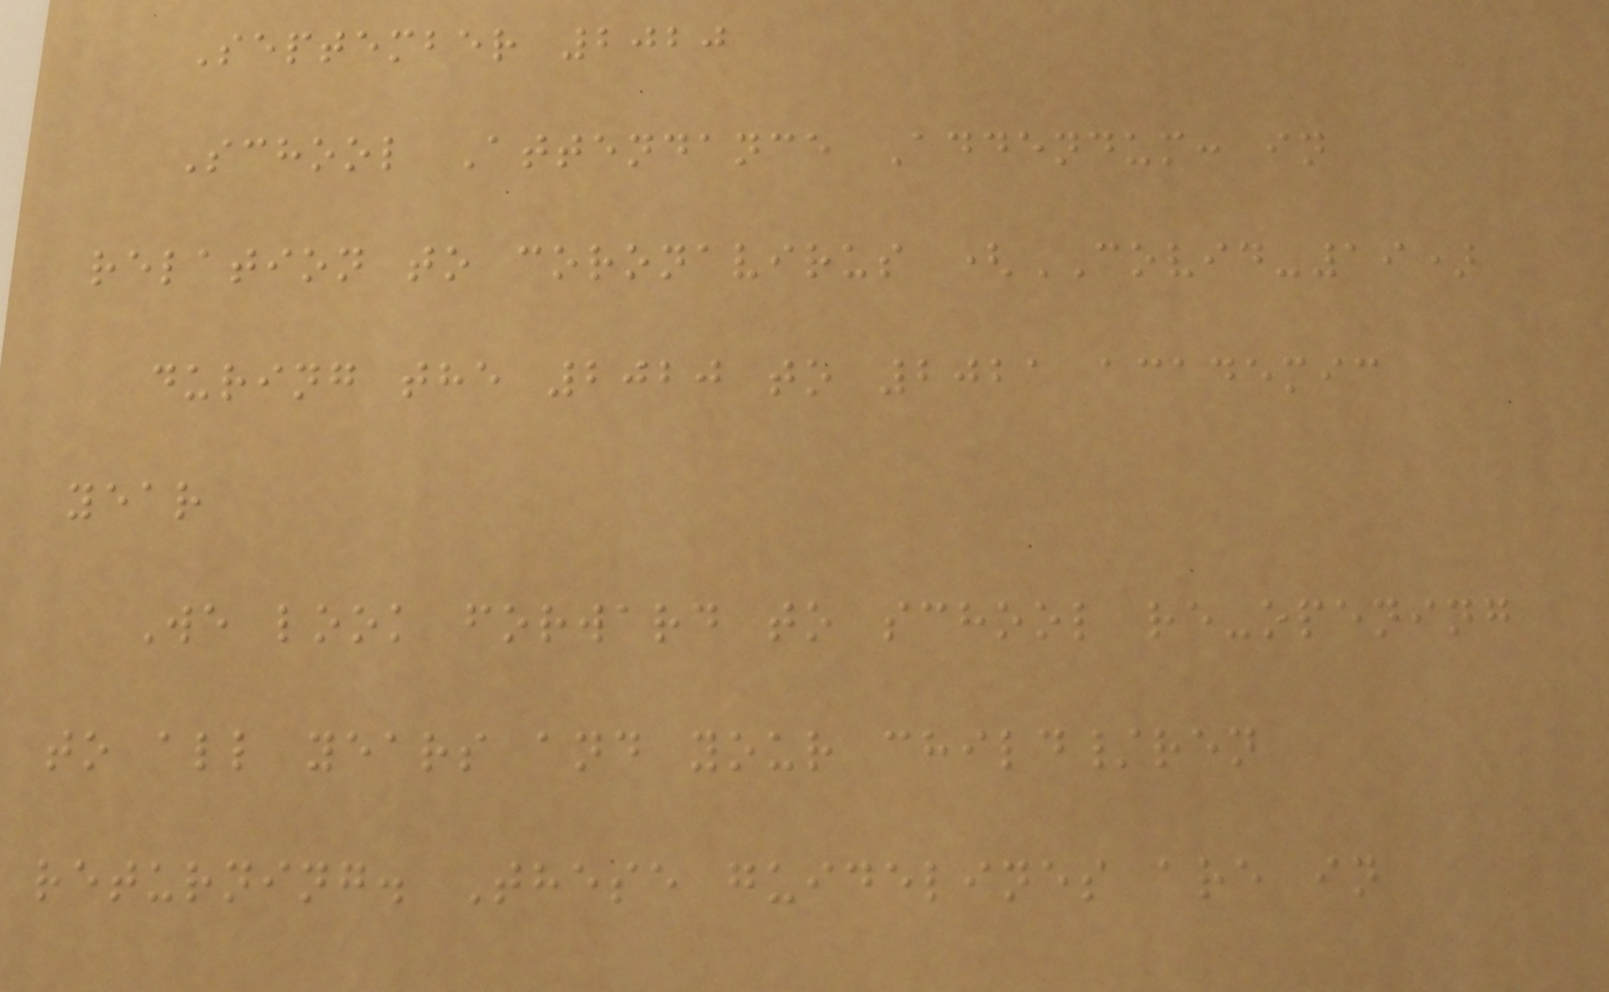September 2020
School Attendance Addendum: in
relation to coronavirus (COVID-19)
during the 2020 to 2021 academic
year
We look forward to school re-opening
to all years and your child/ren
returning. These guidelines are in
